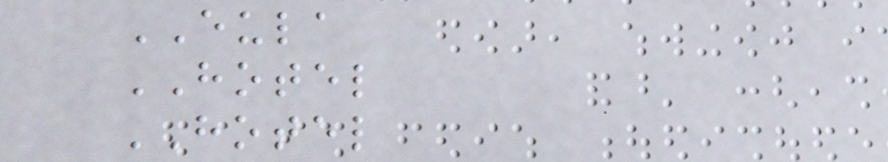EULA
HOTEL
HOTEL
